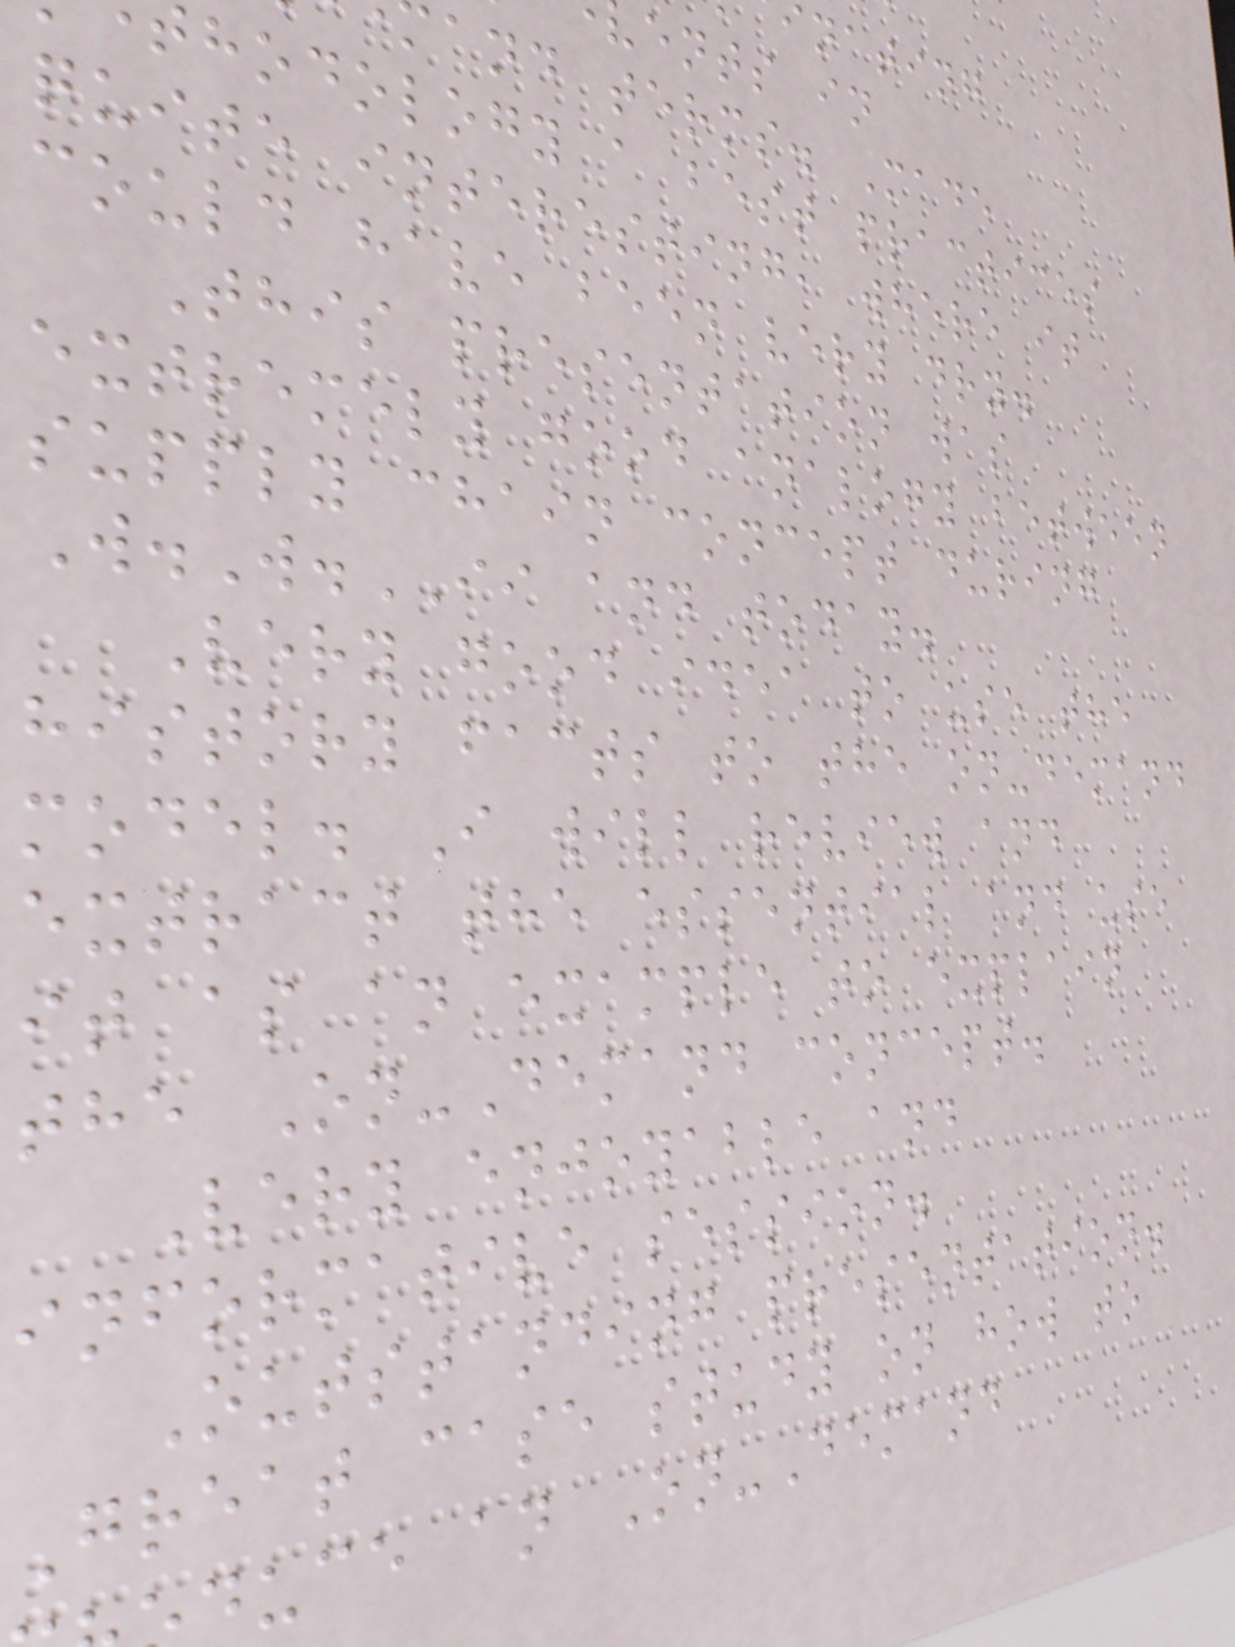nating
ents in
and terms. Made
hodology a best practices
quite interesting, where it
could have been very dry.
This presentation was
extremely good analogy between
supply chain concept during
W.W.II and today.
Very good idea to use the
history facts to the on-demand
model. I will review and
extract the essential and use
it as an example to explain
the On-Demand concept.
Very enjoyable and
informative session.
Outstanding presentation.
Great case study on how to
duce an On-Demand
